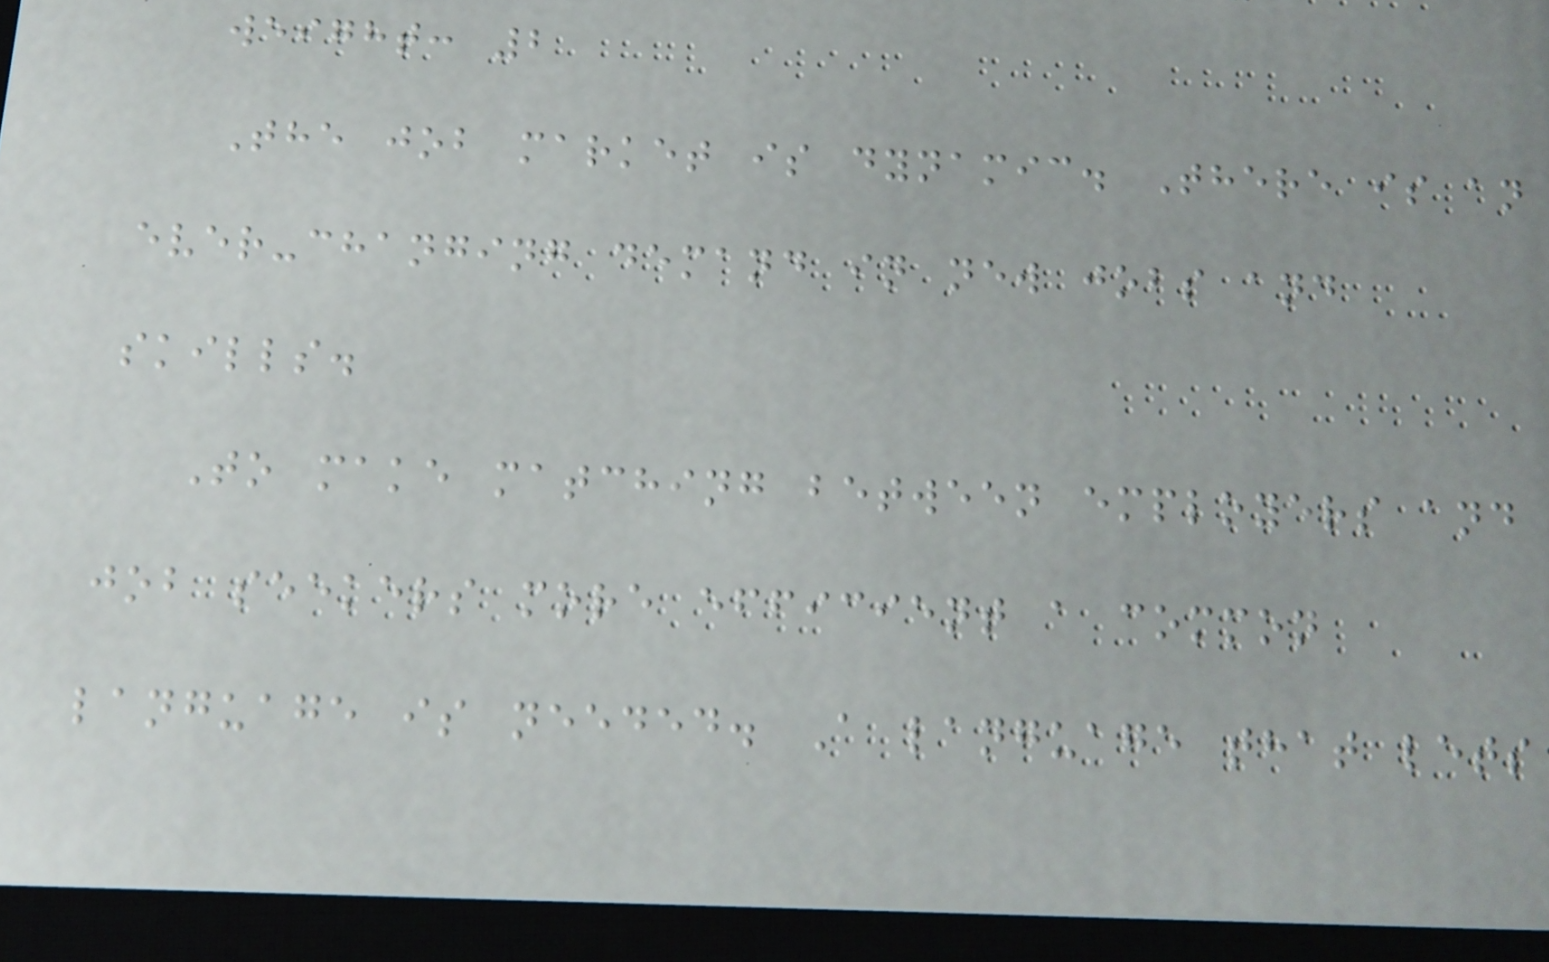weight: 2
The job market is dynamic. There is an
ever-changing demand in new jobs and
skills.
To make matching between employers and
job seekers more efficient a common
language is needed. A language that lets
